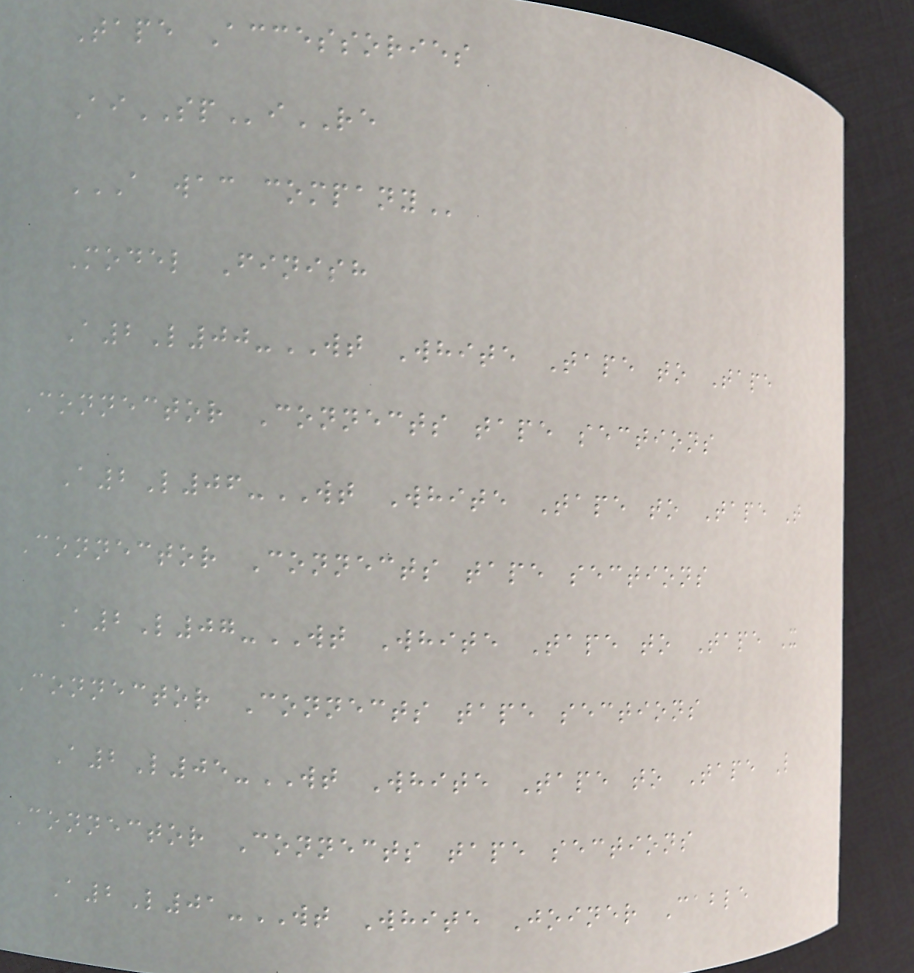Tape Accessories
AiSPiRE
A WAC COMPANY
Model Finish
A2L00-WT White Tape to Tape
Connector Connects tape sections
A2L06-WT White Tape to Tape T
Connector Connects tape sections
A2L07-WT White Tape to Tape X
Connector Connects tape sections
A2L05-WT White Tape to Tape L
Connector Connects tape sections
A2L01-WT White Joiner Cable
